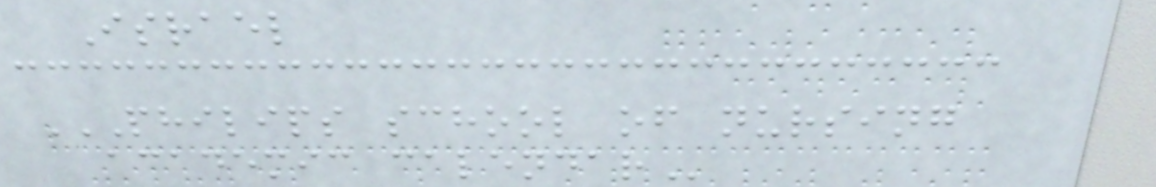Israel
PHILIPS SCHOOL OF NURSING
ACADEMIC CALENDAR
